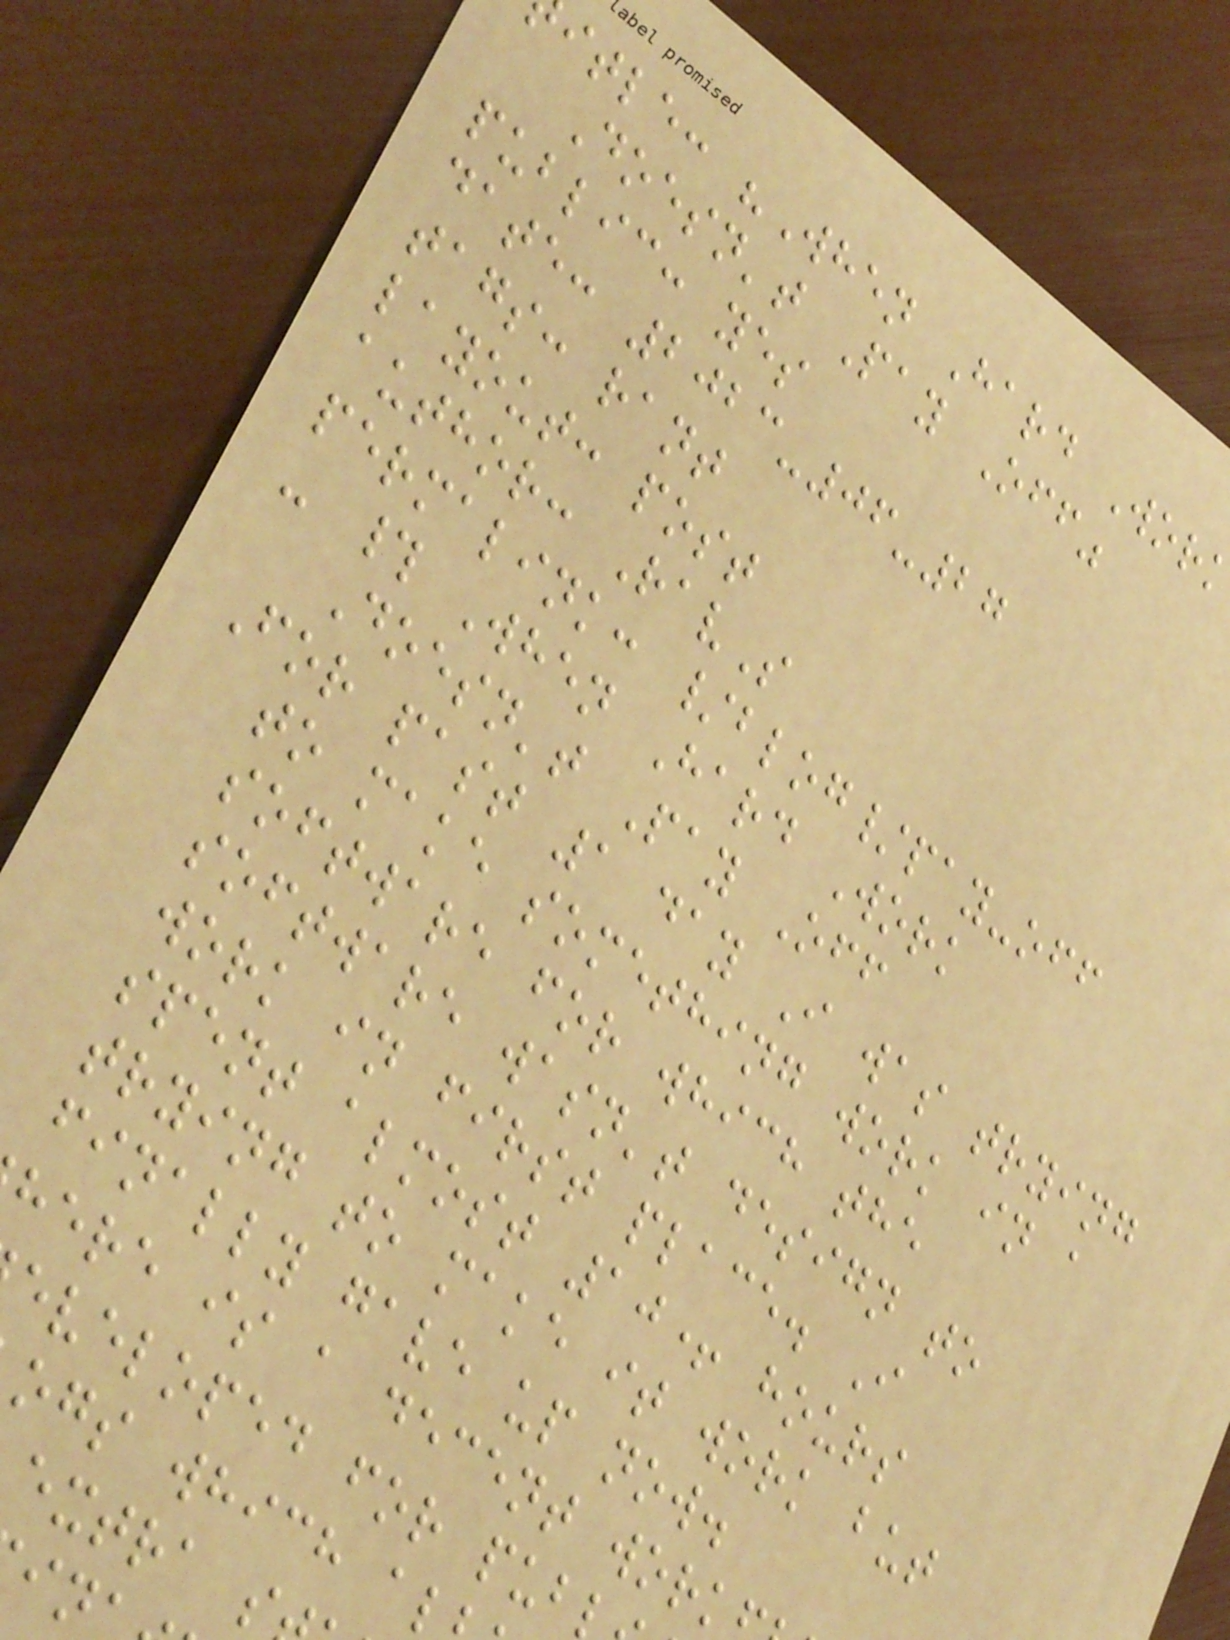itle: "When Hard Wor
Doesn't Pay Off"
public: yes
date: 2023-06-27
tags: rant
layout: post
author: RavS
permalink: /blog/pay-off
- # When Hard Work
Doesn't Pay Off
For past 1 day I was trying
to make something work in a
software for which the
software wasn't design to
work in first place. I
spent almost 10+ hours
trying to make it work but
finally gave up now.
here is a decent work
eveloped for pub
ogs which a
extra s
